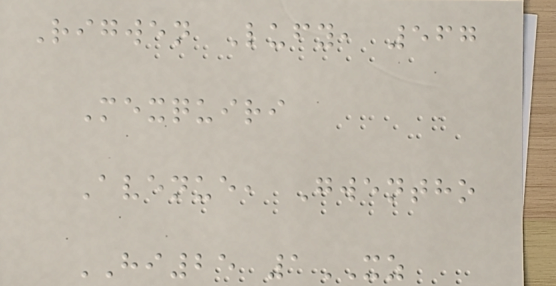Rigwen Lufy, 567
Mexquiri
Avenue, Gwentho
HI25 1XZ
